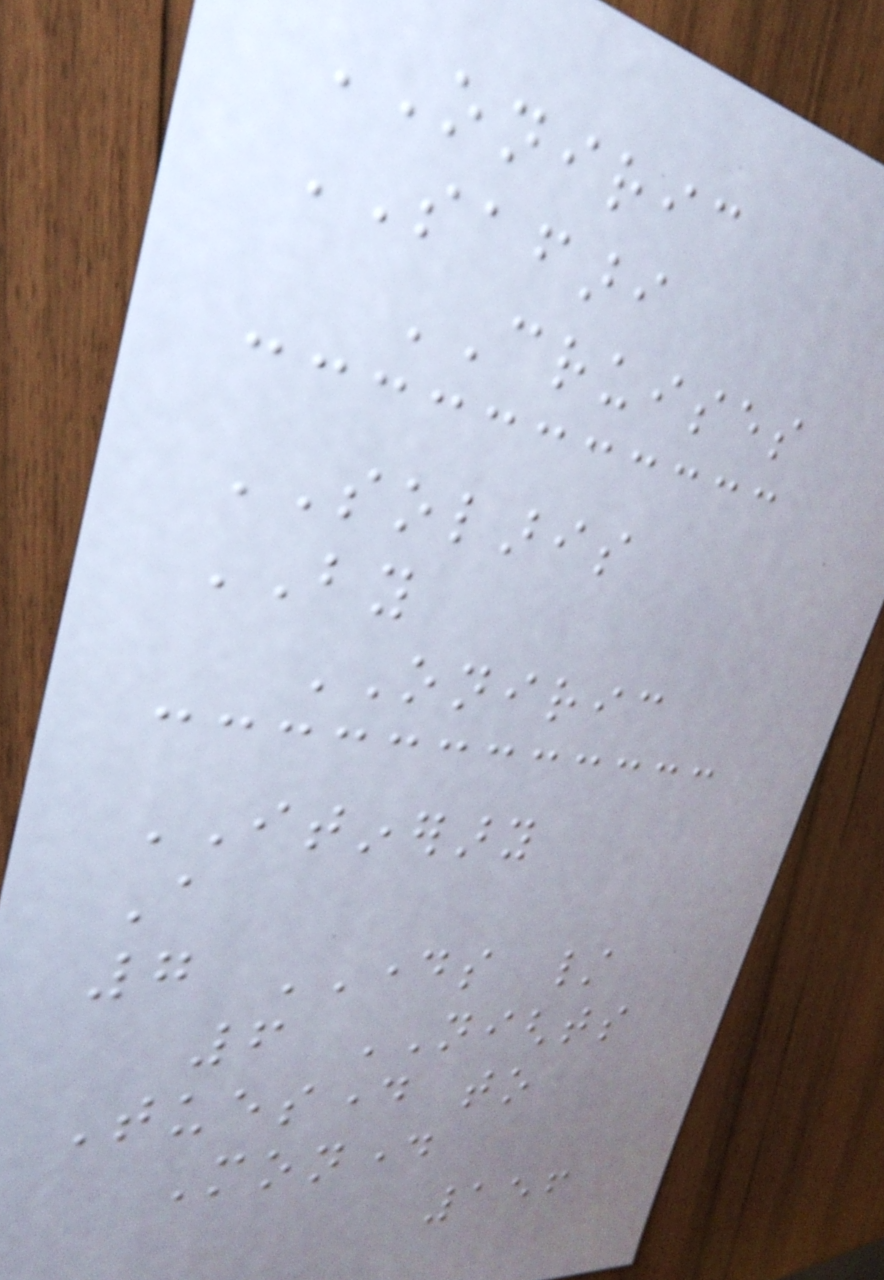ONIRIC
SAFARI
CRUISES
SOLARIS
BY
ONIRIC
ITINERARY
A
7 DAYS /
6 NIGHTS
Tuesday to
Monday
156
